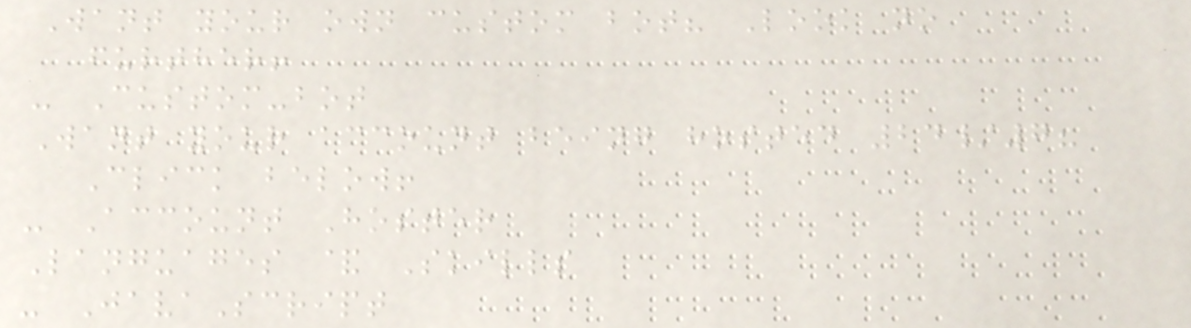Want your own custom bot? Look no
further!
- Custom-bot
Want your account being hosted 24/7?
Click below!
- Account Hoster
Languages & Skills
- JavaScript
